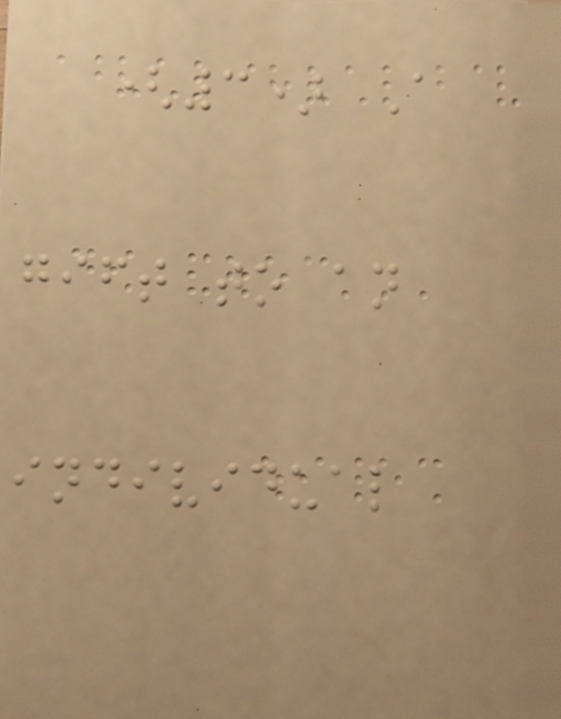(3) A
gift to an
individual
